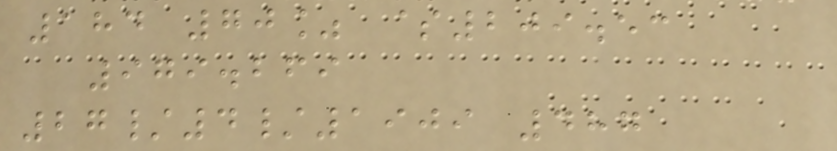184 70% $209.53
979.269
27/4/1909 487
